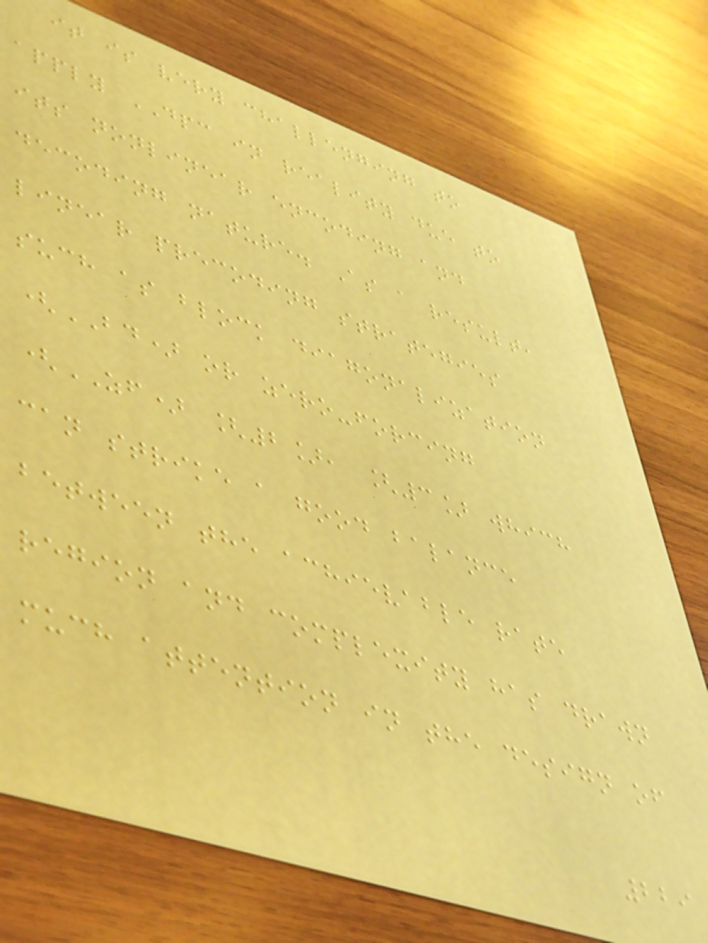it is very challenging to
apply DPC in reality due to
its nonlinear encoding and
decoding nature. As a result,
linear precoding strategies
such as block diagonalization
(BD) or zero-forcing
(ZF) [2], [3] which
can strike a good balance
between the achievable rate
region and complexity has drawn
much attention in the design of
229
